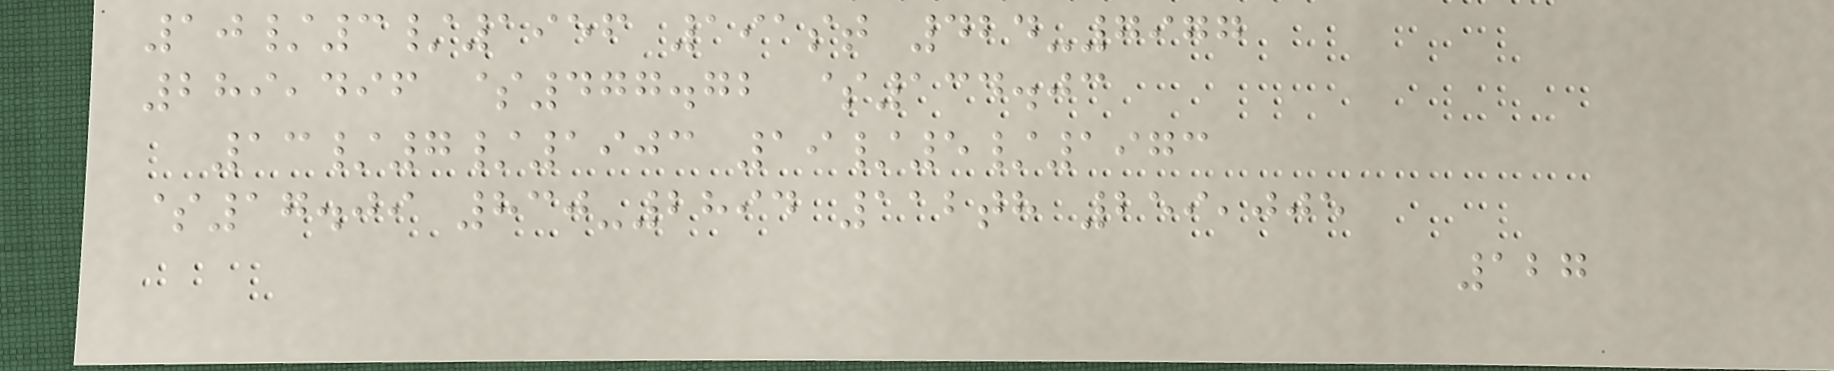10/3/1956 191st 424-7977
289,496 $477.72 $134.03
13/7/1903 19/5/1973
$17.09 830-2894 112th 259,005
127
